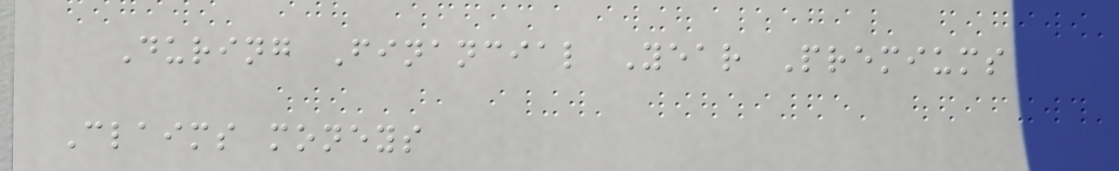During Financial Year Premiums
Claims moneys
